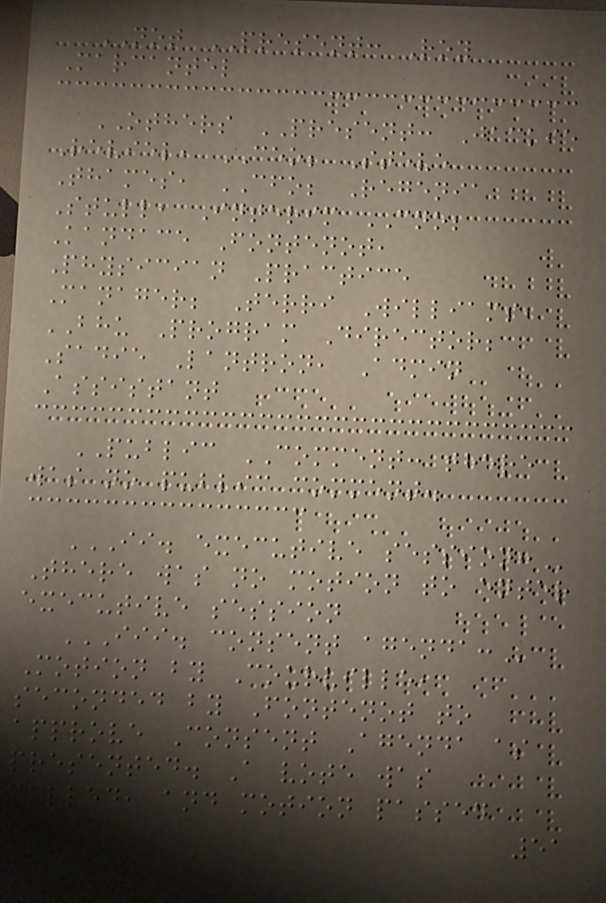NOT PRESENT: Roy
Marcantel
OTHERS PRESENT: Jackie
Reviel, CEO; Steve
Thames, CFO; Regenia
Stull, Interim CNO;
Kandace Fontenot,
Physician Practice
Manager; Terri Williams,
BHU Program Director;
Sadie Lantron, Admin
Assistant
PUBLIC COMMENT: there
was no public comment.
II. EXECUTIVE SESSION:
There was no motion to enter
executive session
III. CONSENT AGENDA:
Motion by Courville,
seconded by Fontenot to
approve Consent Agenda as
presented. A vote was
called, and motion passed
51
